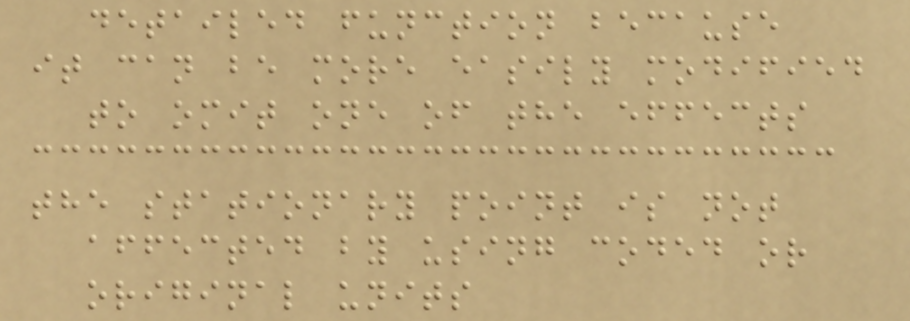detailed function because
it can be more easily modified
to omit one of the effects
the stationary point is not
affected by using coded or
original units
